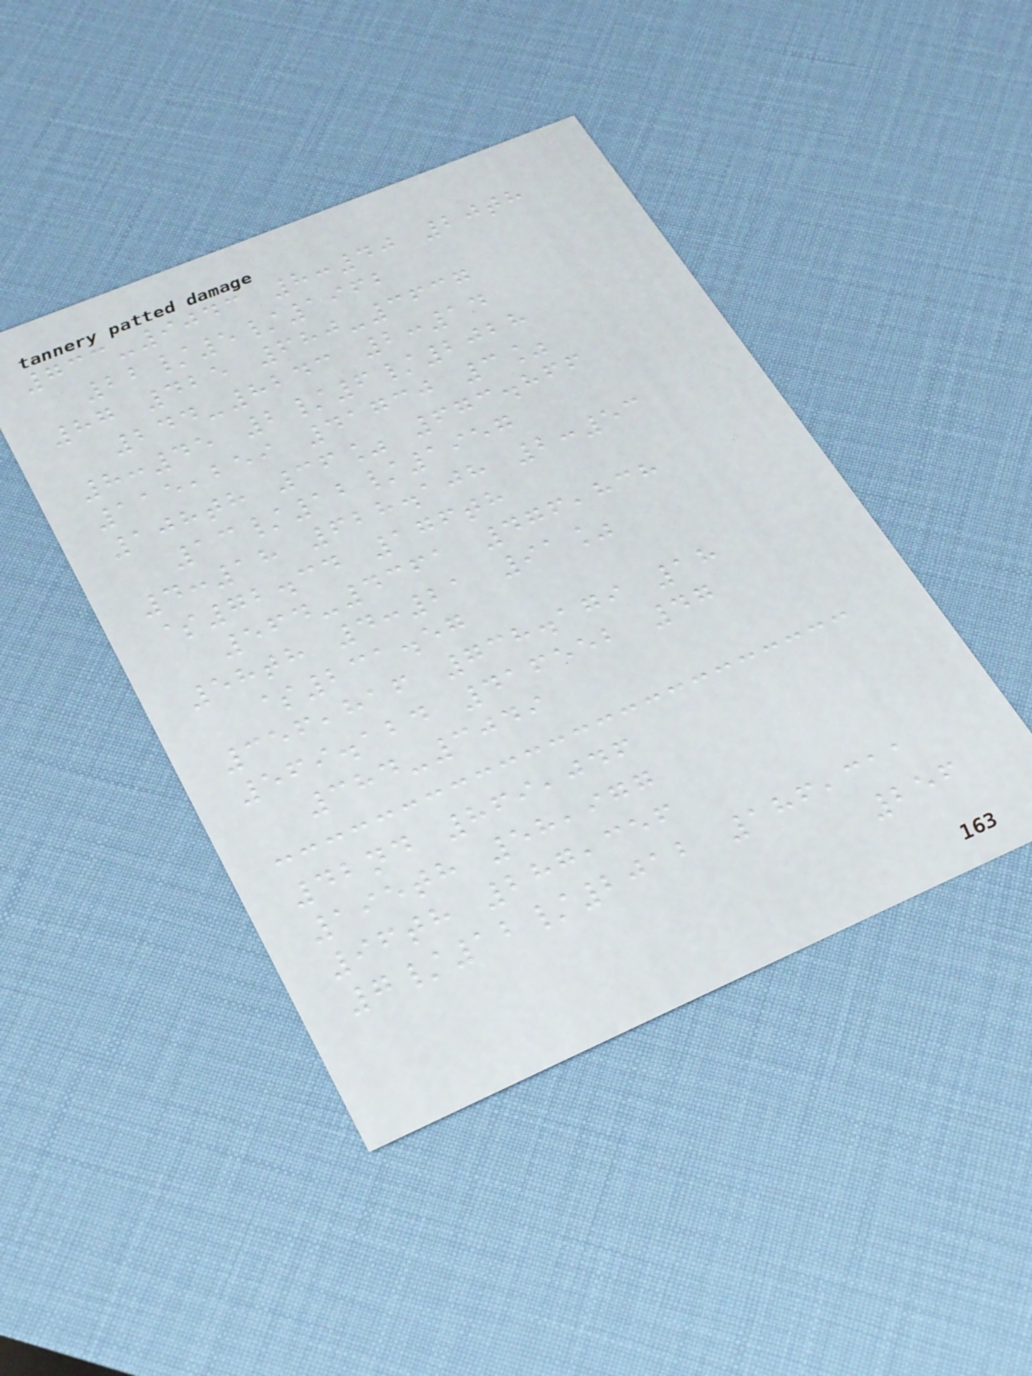733-9043 8:40 20th
22/5/1962
87 425 680-3637
244-8243 2:14
8:45 2/6/2028
115,259 41730 3%
108th 36% 673.866
13/12/1957
4:18 628.108 2:53
$72.34 176th
564-4361 476,838
58th 4:21 91%
$231.57
356,816 738.179 18
569.124 416552 47
384-3049
42nd 869,046
195th 58,977
96th 287,356
7/12/2012 186,311
256
